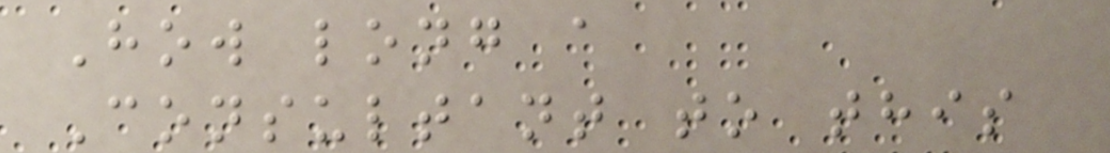How long a
Consultant to this
